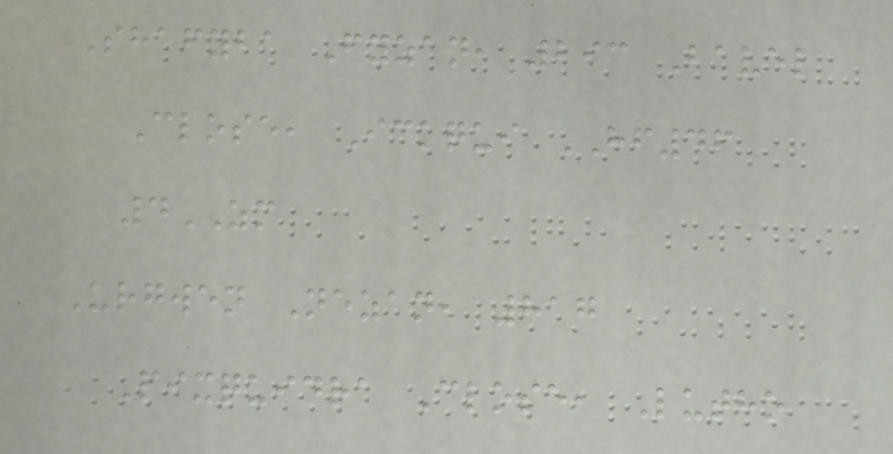Shafyba Fyzan, 293 Bavel
Close, Ickqui HF46
4ZM
Urgwen Nezan, 817
Pixquidra Close, Lutho
